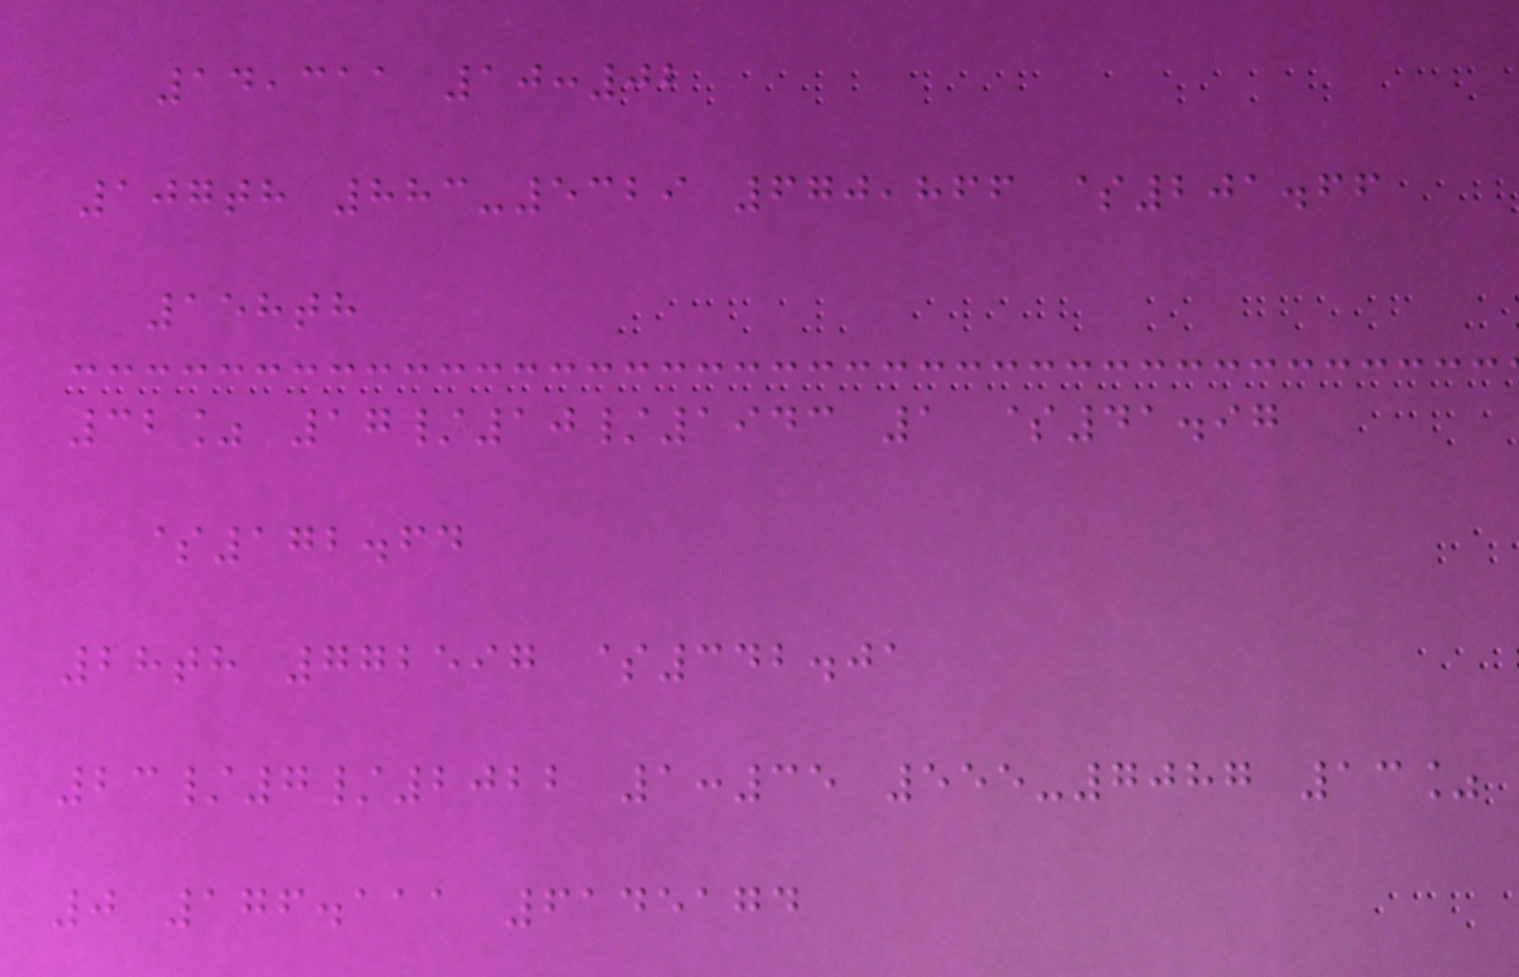14,311 10:02
107th 883-5329 670,866 $201.66
158th
32% 17/10/1943 1 $41.97
$172.64
28th 772597 $342.01
23/7/2022 1:35 555-7087 13%
0 176.111 6145174
